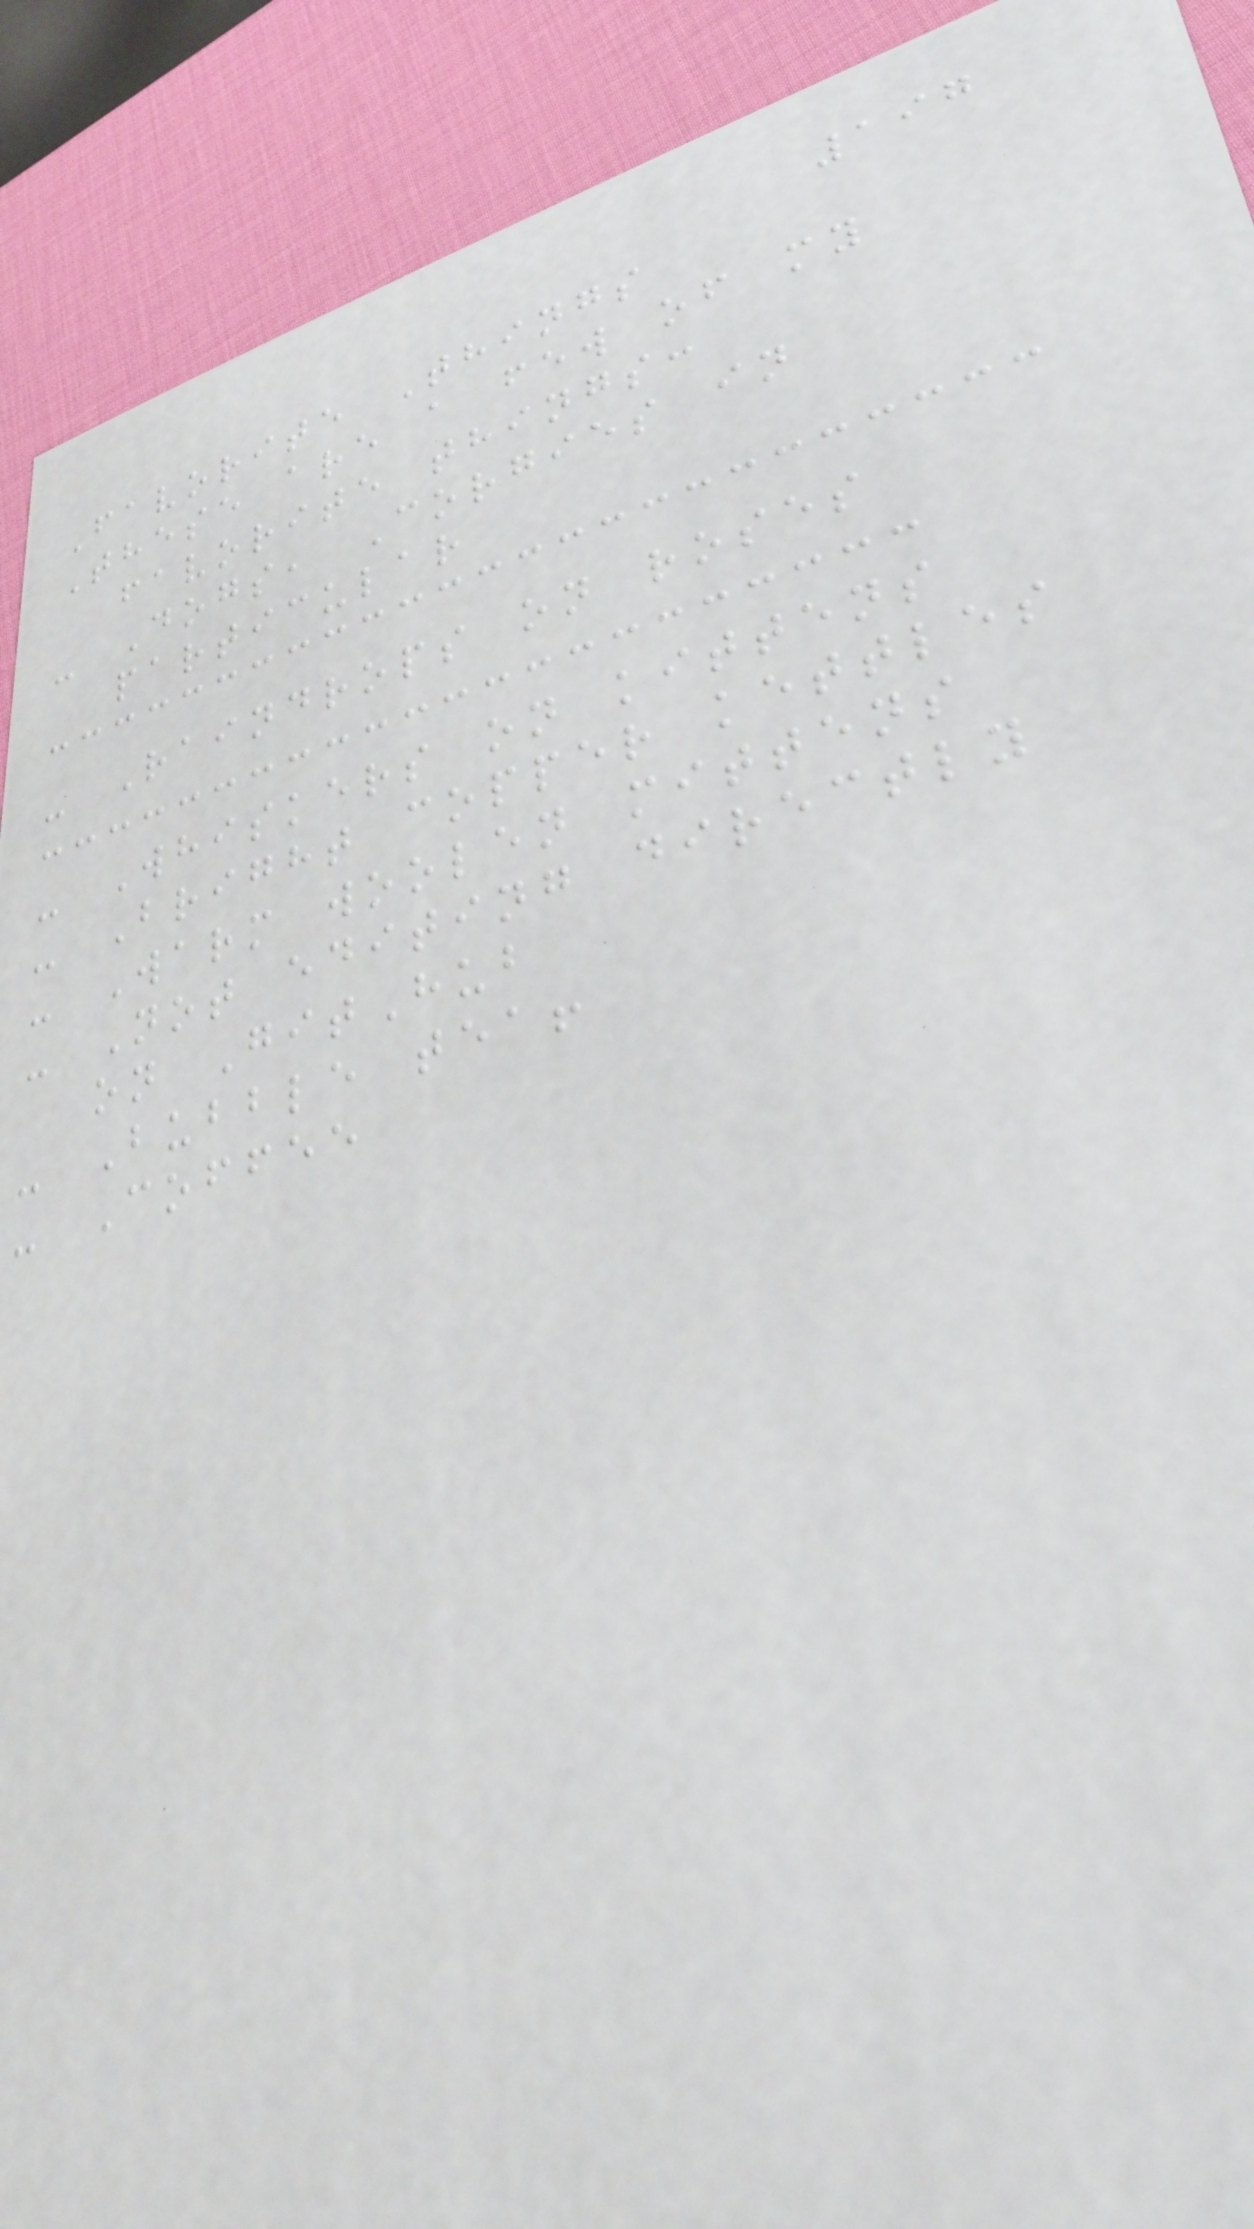197
Favorite Things
These are a few of my
favorite things:
- Dogs, Corgies in
particular
- Raindrops on roses
- Whiskers on kittens
- Bright copper kettles
- Warm woolen mittens
- Not editing directly
on GitHub
- Bubble tea!
- Coffee
